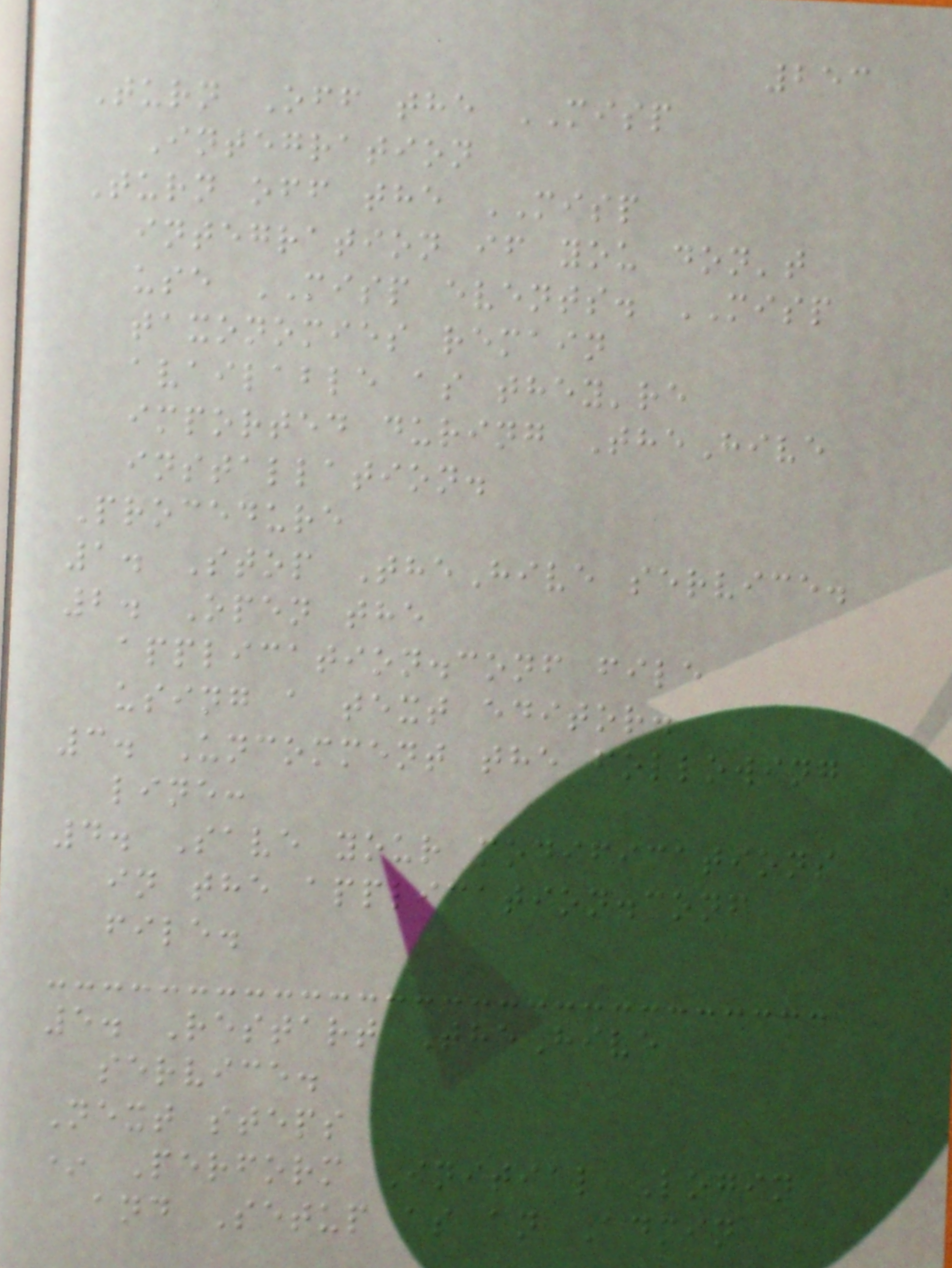253
Turn Off the MISP
Integration
Turn off the MISP
integration if you don't
use MISP events. MISP
taxonomies remain
available as they're
imported during TheHive
installation.
Procedure
1. Stop TheHive service.
2. Open the
application.conf file
using a text editor.
3. Uncomment the following
line:
4. Save your modifications
in the application.conf
file.
5. Restart TheHive
service.
Next steps
* Perform Initial Login
and Setup as an Admin
